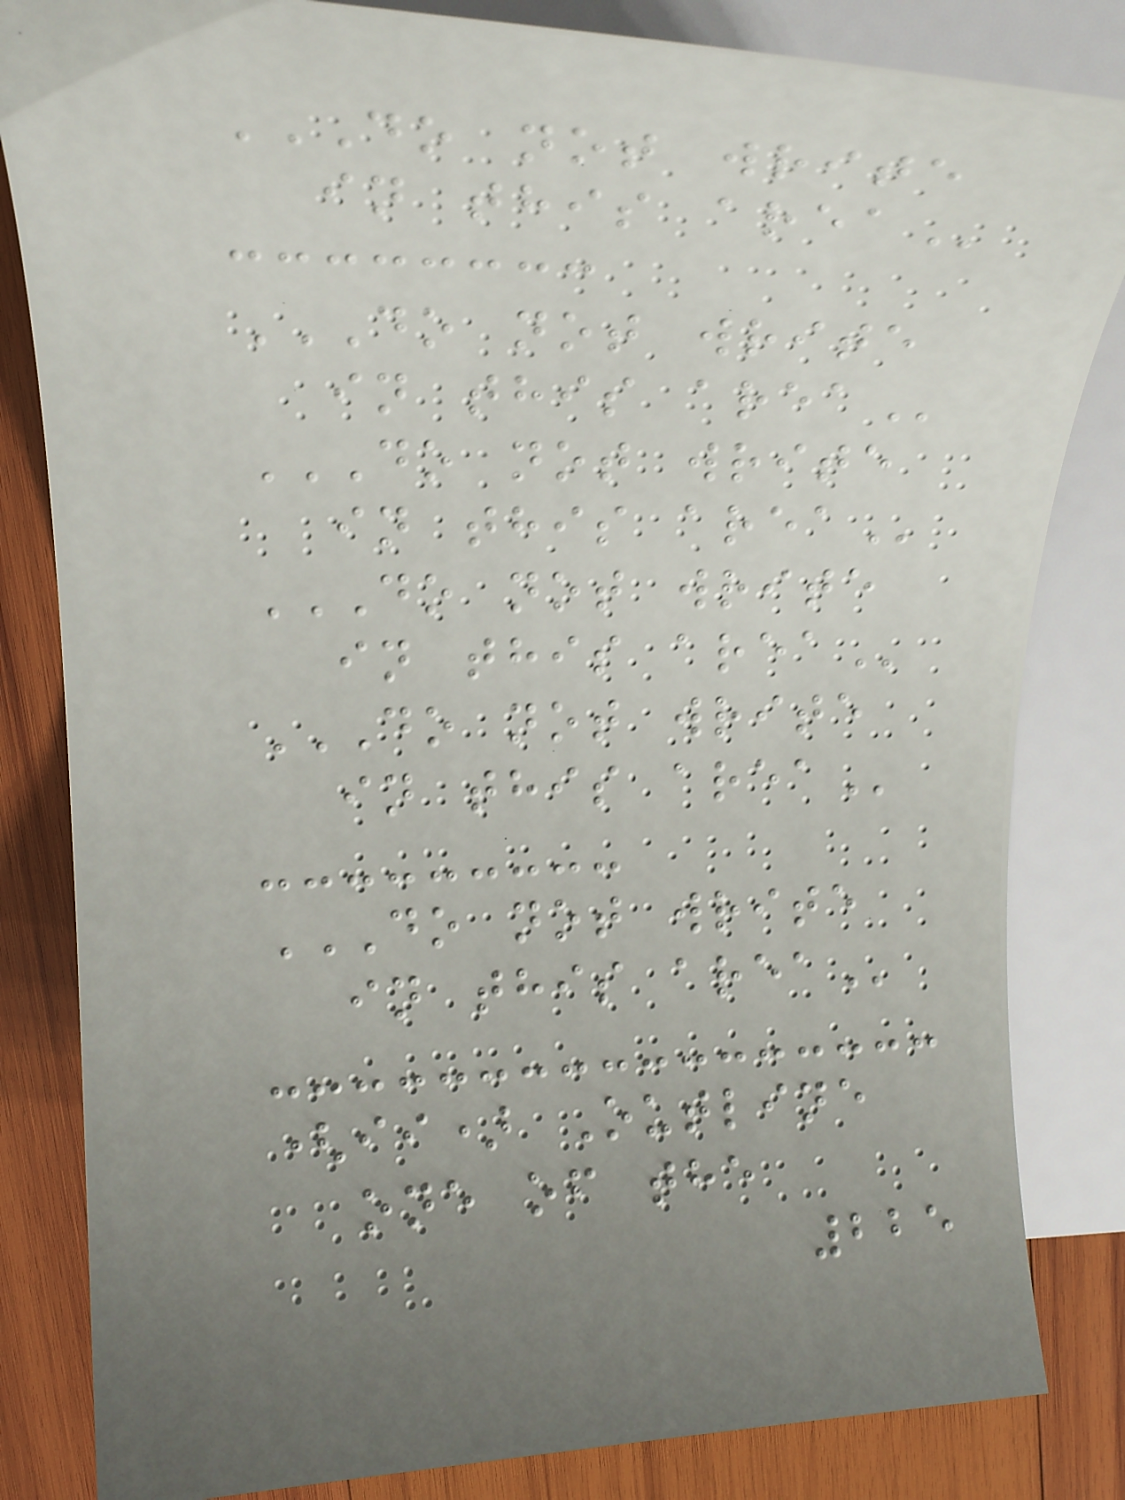DO NOT WRITE
IN THIS AREA
DO NOT WRITE
IN THIS AREA
DO NOT WRITE
IN THIS AREA
DO NOT WRITE
IN THIS AREA
DO NOT WRITE
IN THIS AREA
DO NOT WRITE
IN THIS AREA
(ii) Outline
one of the
225
